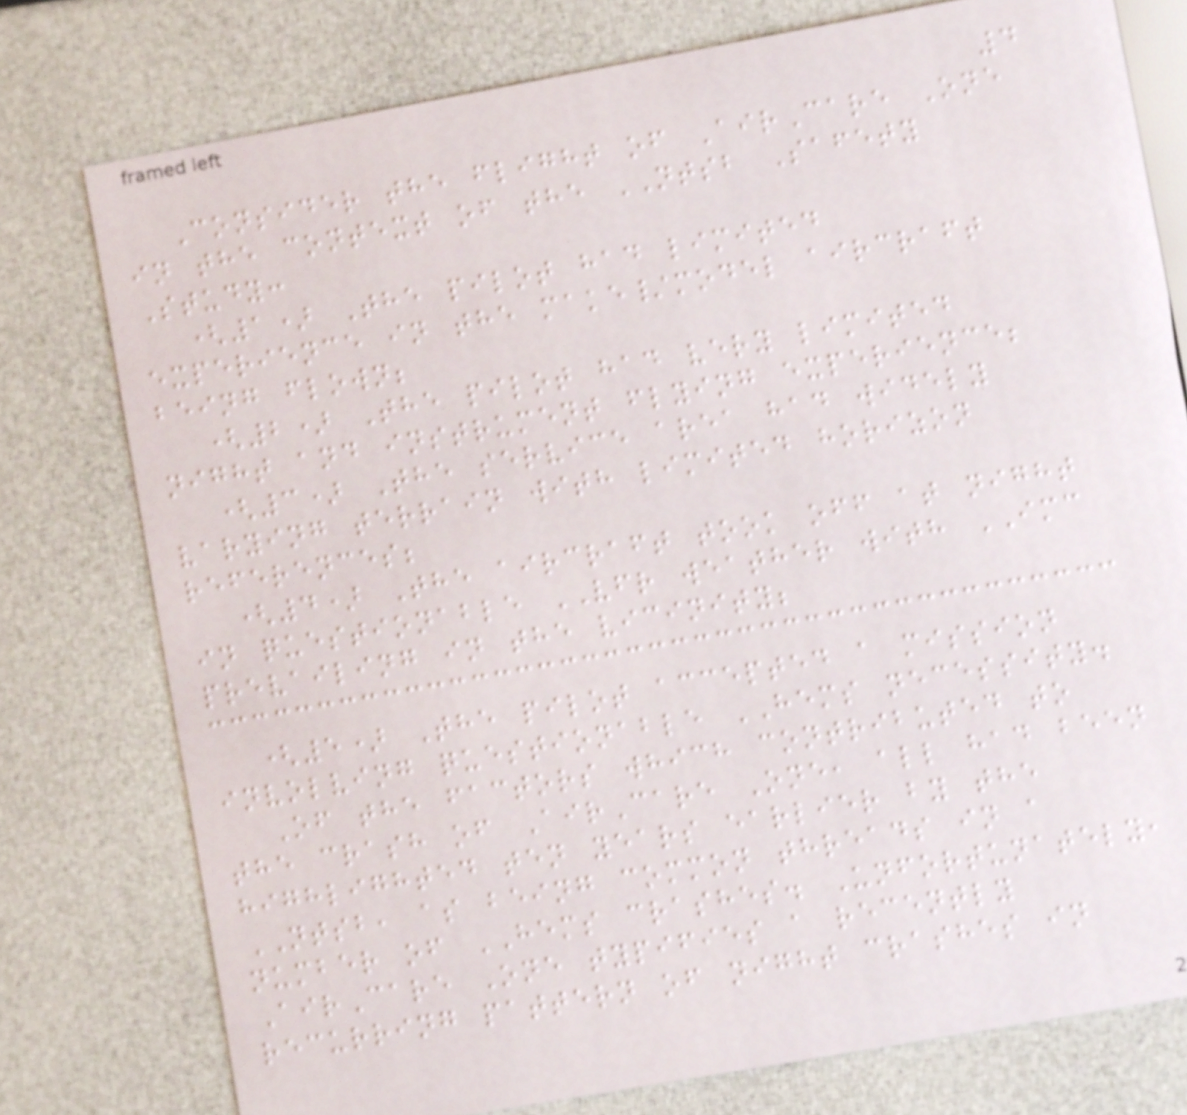4
Consider the flight of AirCare One
in the context of the NTSB Safety
Study:
(1) The pilot had limited
experience in the make/model aircraft
being flown;
(2) The pilot had very limited
night and instrument flying experience;
(3) The service area had widely
varying terrain with limited horizon
references;
(4) The aircraft took off at night
in questionable VFR weather with IMC
prevailing in the vicinity;
(5) The pilot accepted a mission
involving questionable HEMS necessity.
Of the factors which contributed to
the crash of AirCare One, all had been
highlighted ten years earlier by the
NTSB, as being common threads in a
number of HEMS crashes. Unfortunately,
AirCare One typifies a recently
recurring pattern of night crashes in
